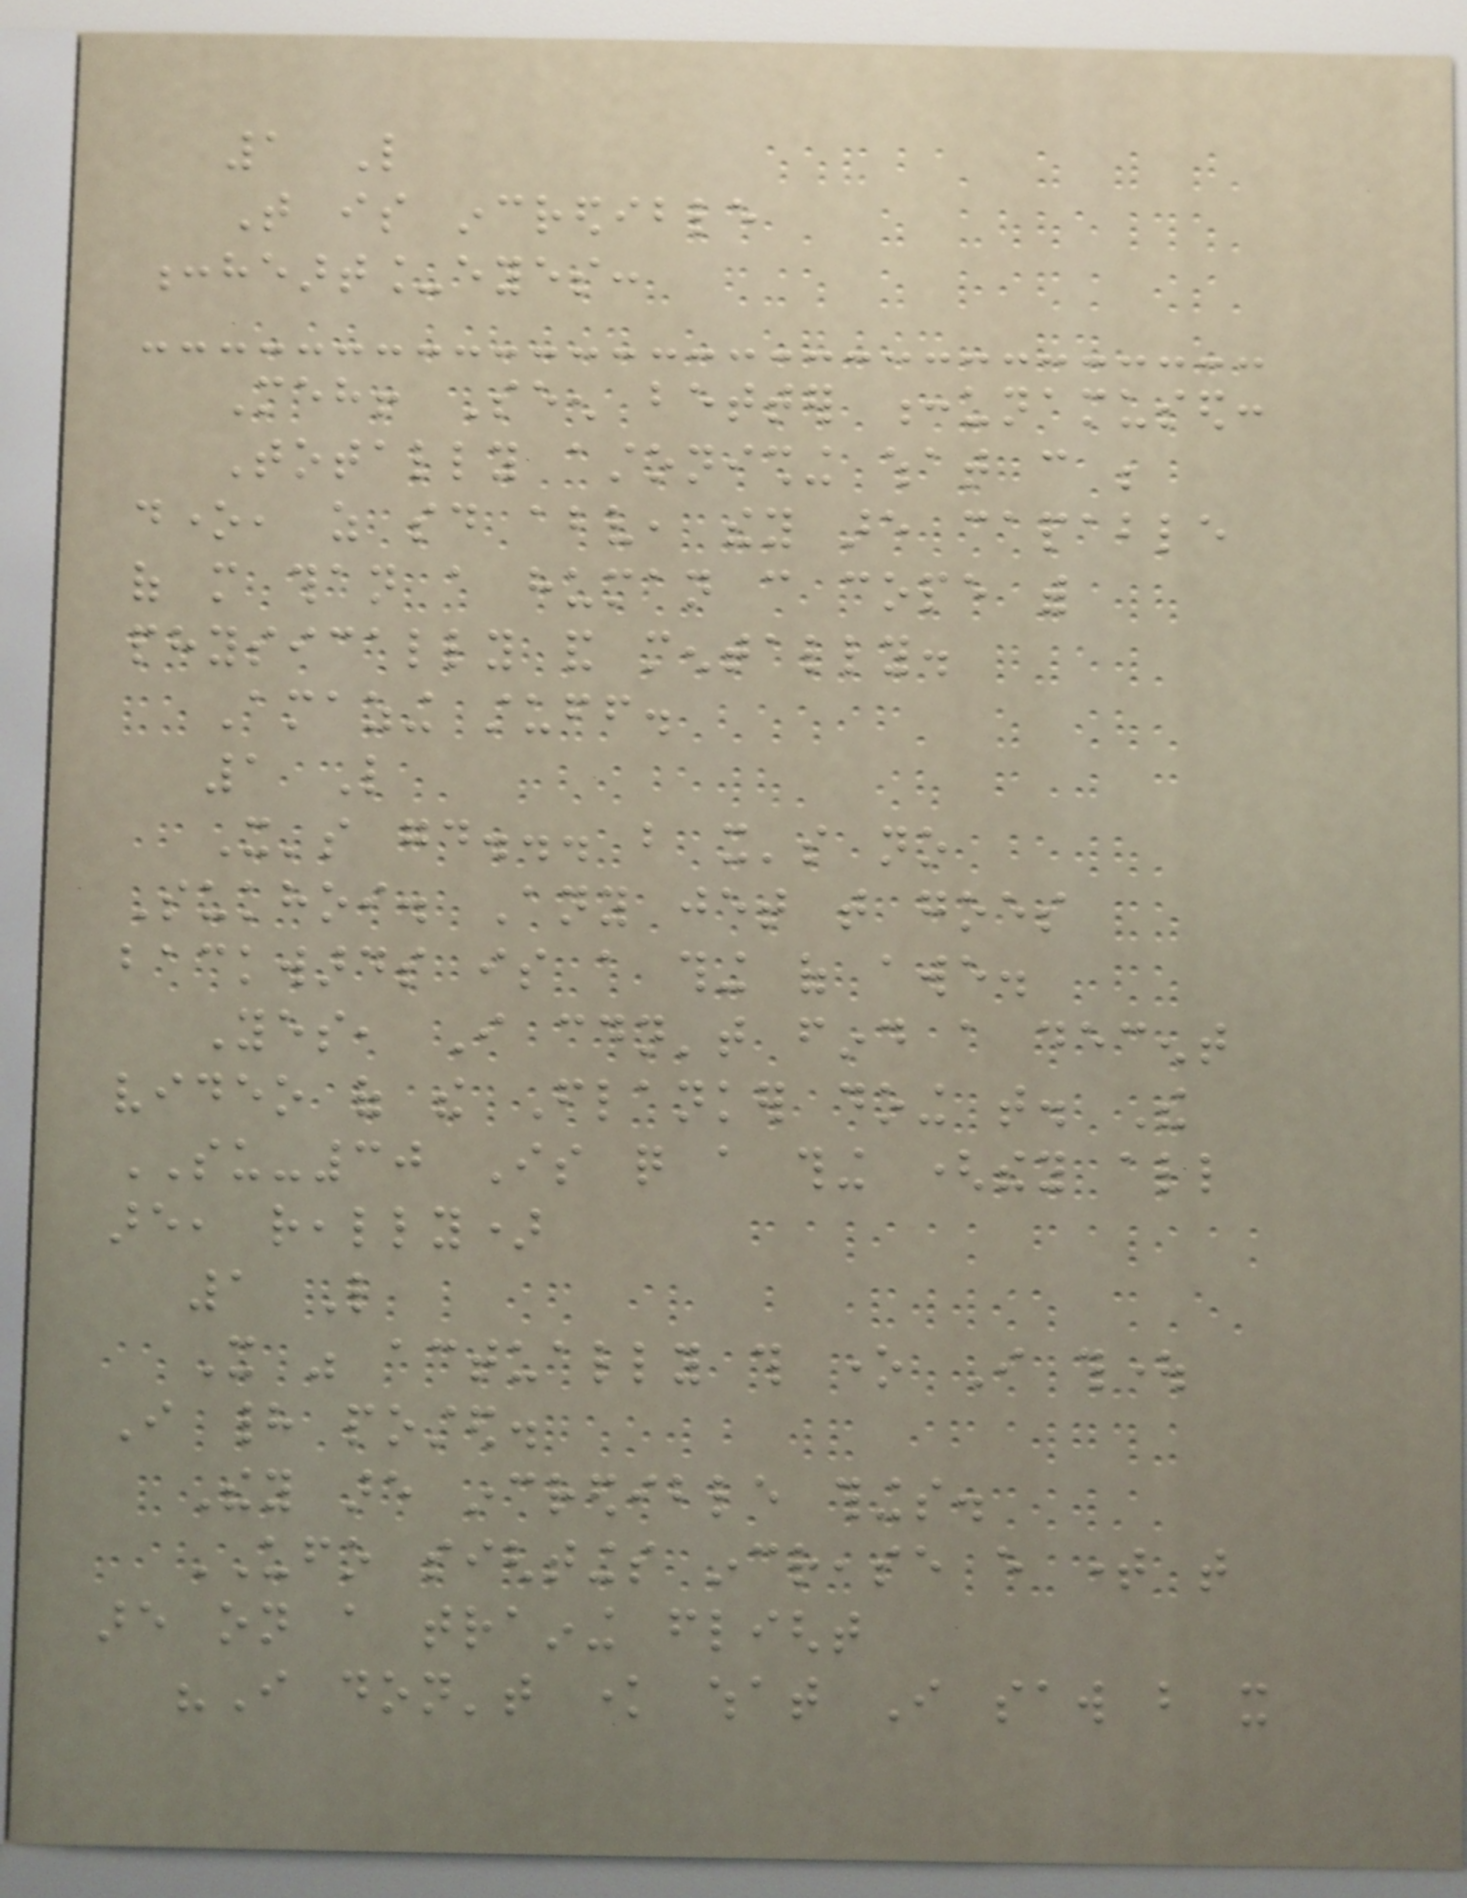1 Like
That is incredible
:heart_eyes:
Meh! Seen better :unamused:
Totally astonishing what can be
done, as said above, they are capable
of more than a human can cope with
physically and mentally.
Amazing stuff.
1 Like
It's good... but it's no
Sukhoi. Any jet that goes
backwards is a thing of awe.
Yes, I couldn't find a decent
video of the Flanker doing that. The
SU-30 Is quite a thing (they all
are, really)
1 Like
It was actually this one I thought
I had posted.
They are incredible things.
UFO sightings increase every time that
are on a training flight
"I don't know what I saw but it
